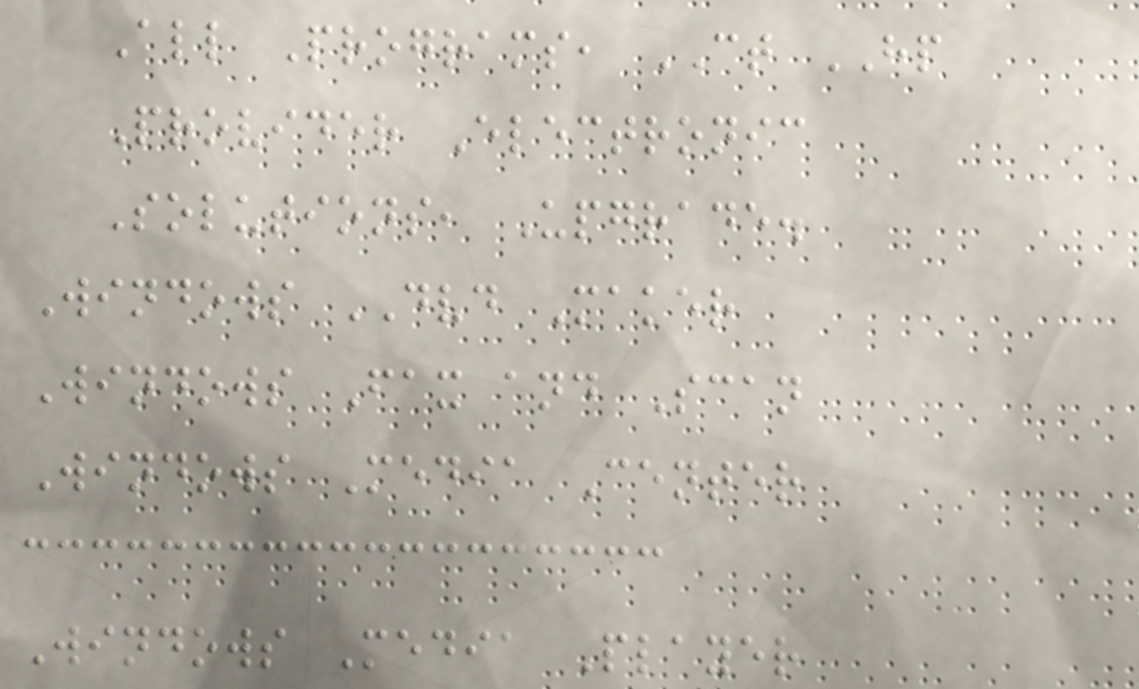All Programs, CT HP
Provider Electronic
Solutions, Upgrade.
Windows DVD Maker
Windows Fax and Scan
Windows Media Center
Windows Media Player
